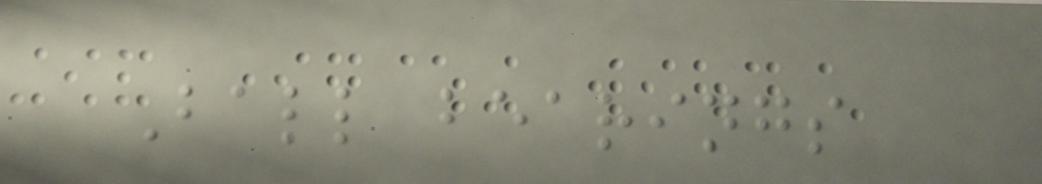Ball bearings
